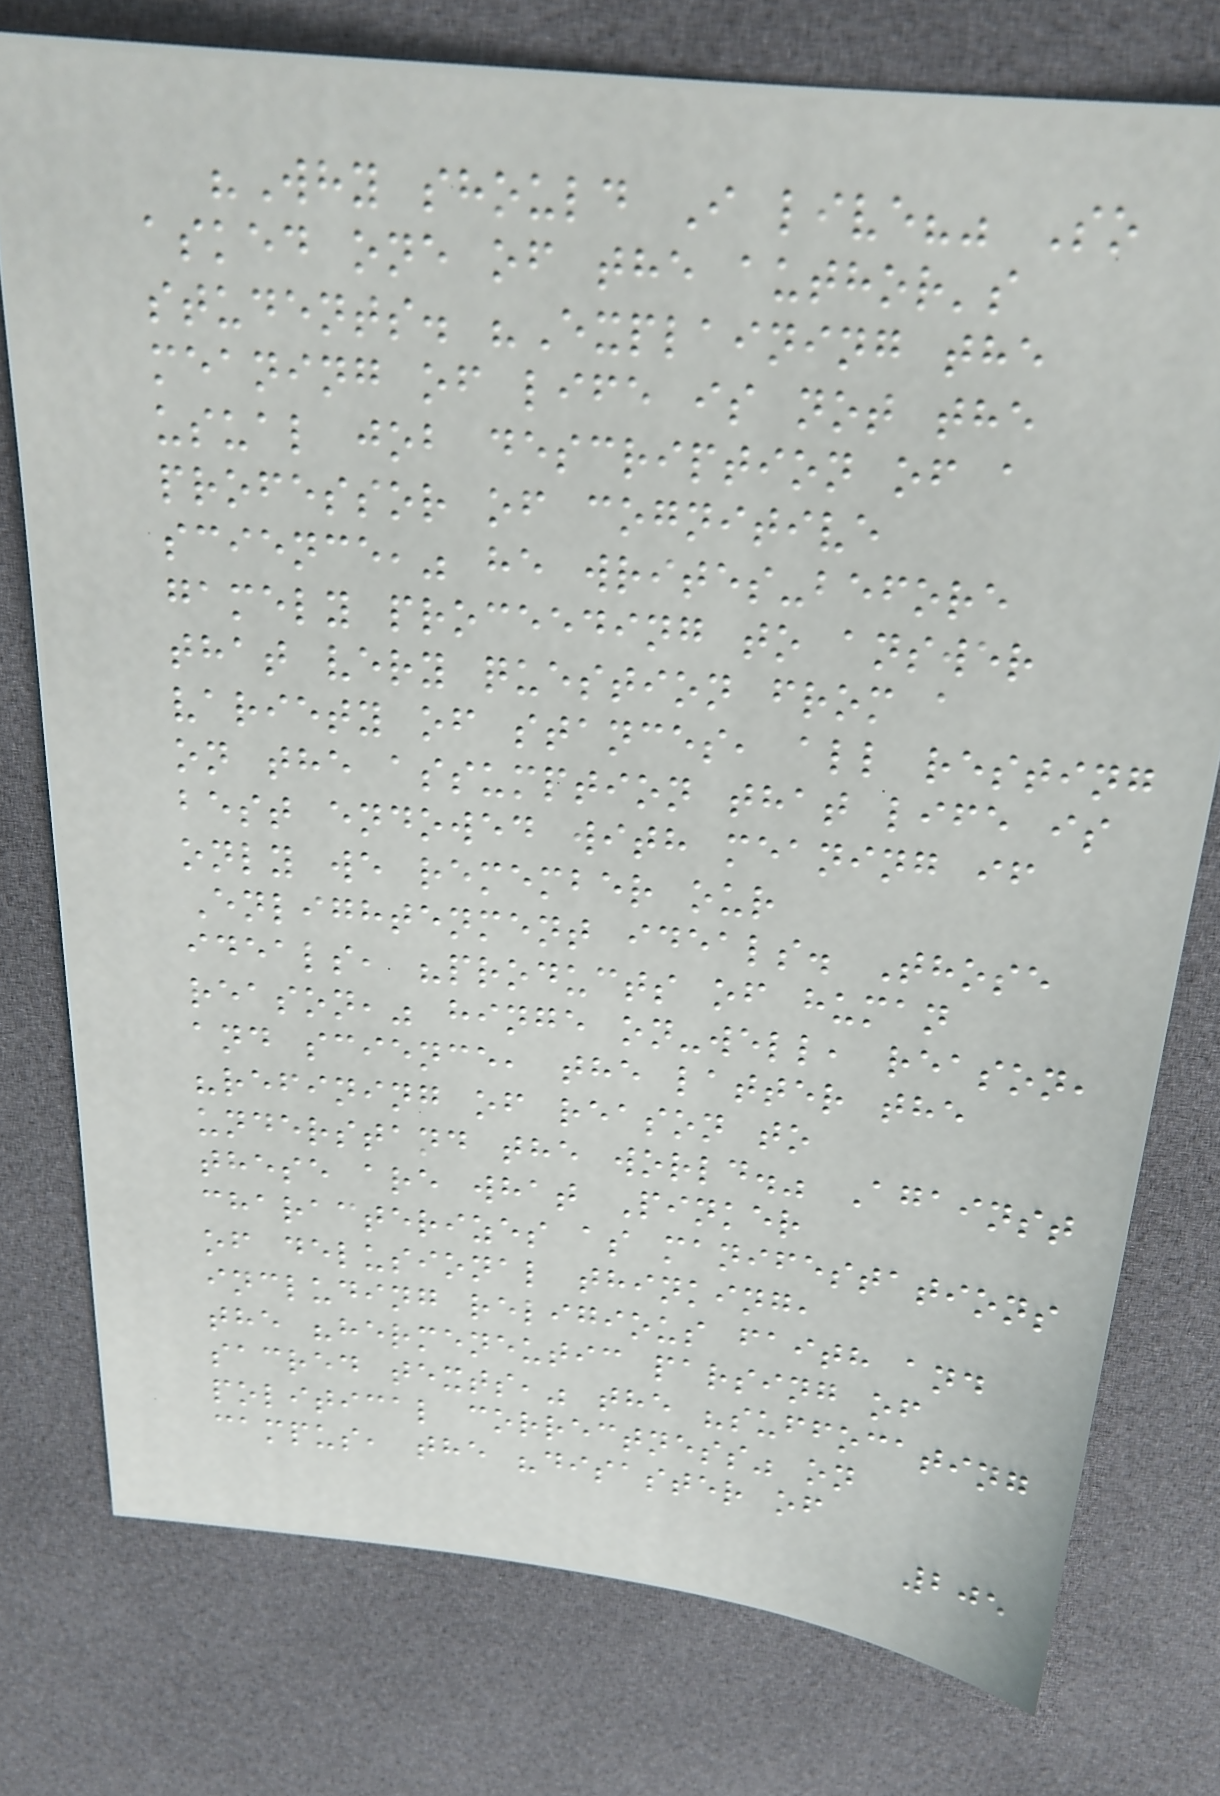"Why should I live?" So
asked one of the author's
students. "Explaining the
meaning of life is not the
usual job description of a
professor of cognitive
science," he writes-before
gamely proceeding to answer
that very question from a
variety of stances, all resting
on the assumption that life is
best endowed with meaning if
only we remember our
Enlightenment ideals. Those
ideals, "products of human
reason," hinge on-well, reason,
and science, the latter the
"refining of reason to
understand the world." Against
these are what Pinker
characterizes as manifestations
of delusional thinking,
including religious faith and
the "hermeneutic parsing of
sacred texts," the "suffocating
political correctness" on
campus, the "disaster of
205
